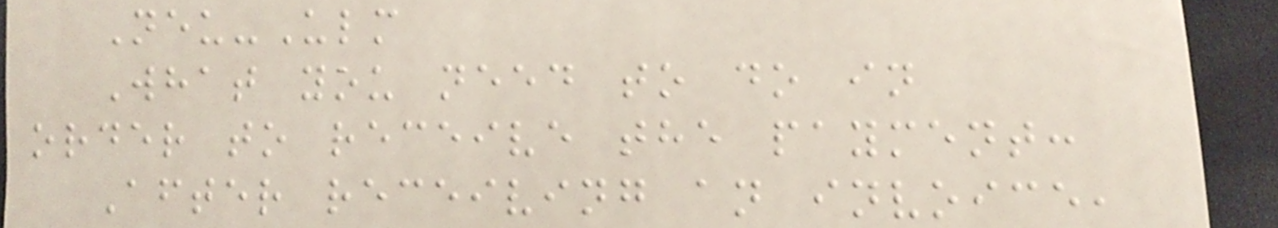Neu-Ulm
What you need to do in
order to receive the payment:
After receiving an invoice,
